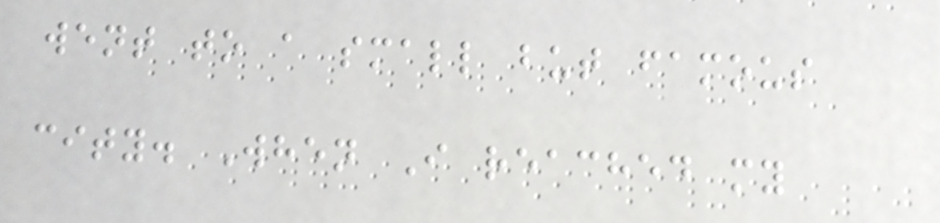went to a small but famous
city. When I reached my
